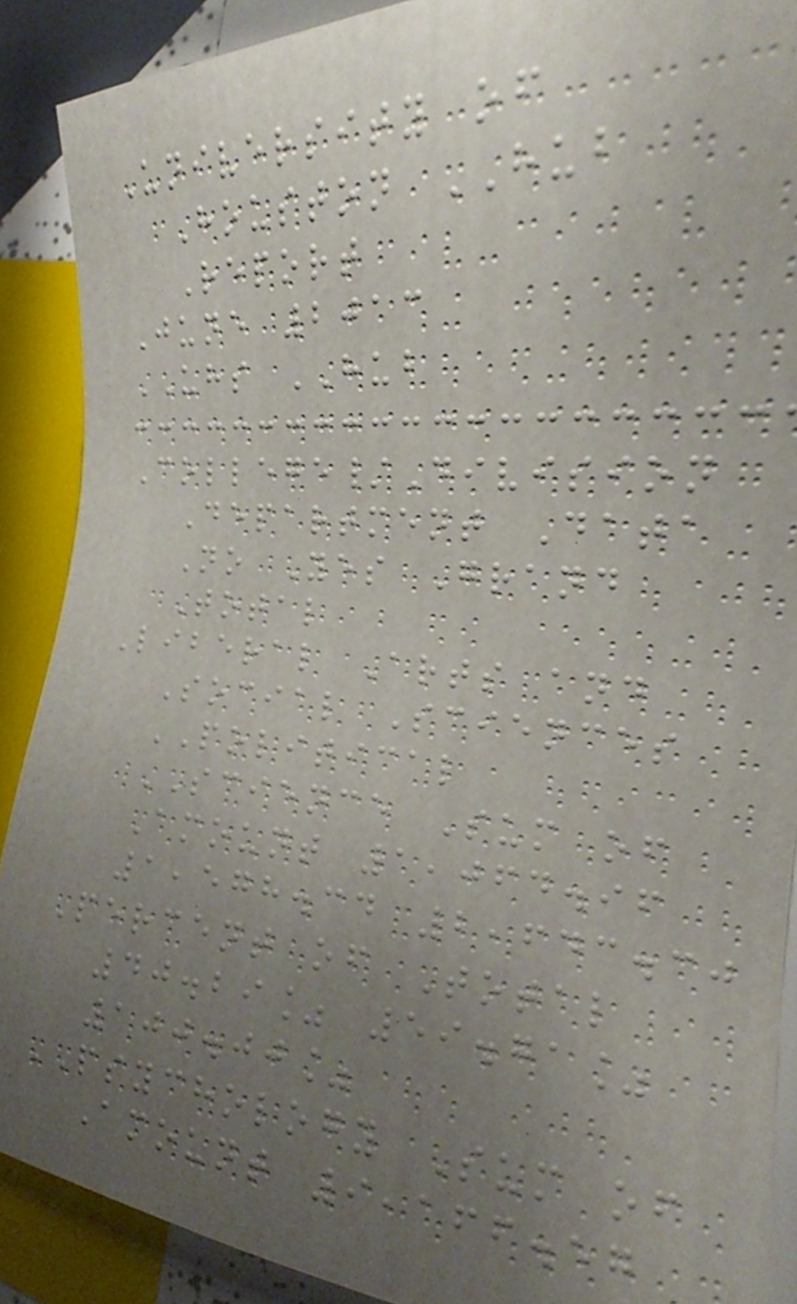University of
Houston HUB
Report
June 2013
UHS HUB
College/Division
Department Data
No Yes Grand
Total
Liberal Arts and
Social Sciences
POLITICAL
SCIENCE Sum of
Amount 1,064.96
1,578.34 2,643.30
Percent of Total
40.29% 59.71%
100.00%
PSYCHOLOGY Sum of
Amount 9,166.57
